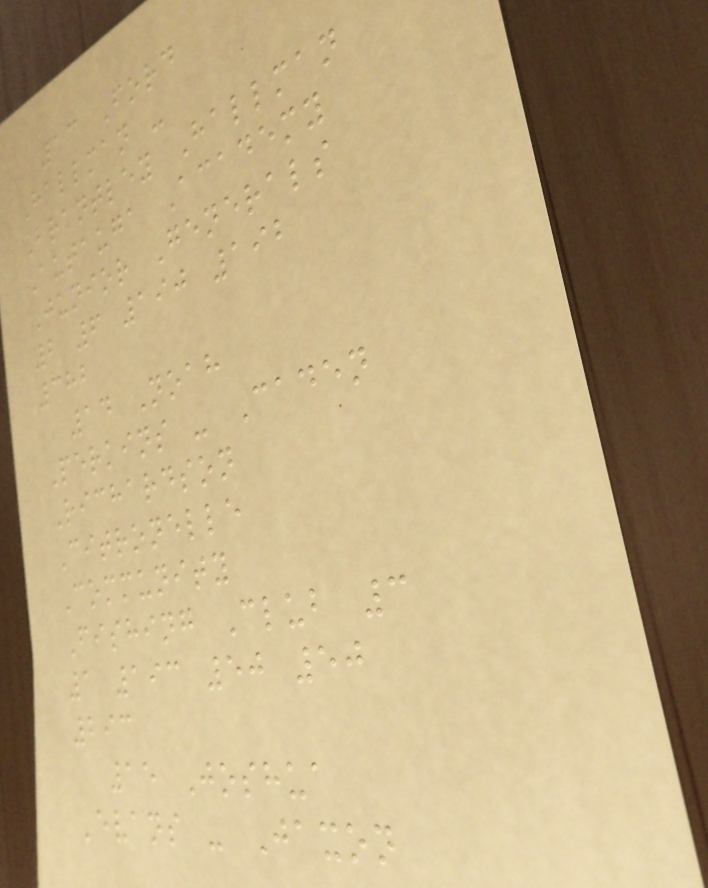13 Ford
Hallman -
Brantley Hallman
Autauga Academy
Junior Generals
2 6 190 192
382
14 Noah
Perkins - Caden
Richardson
Citronelle
Community
Fishing Club 3
1 193 50 50
293
15 Joshua
Evans - Jaxon
